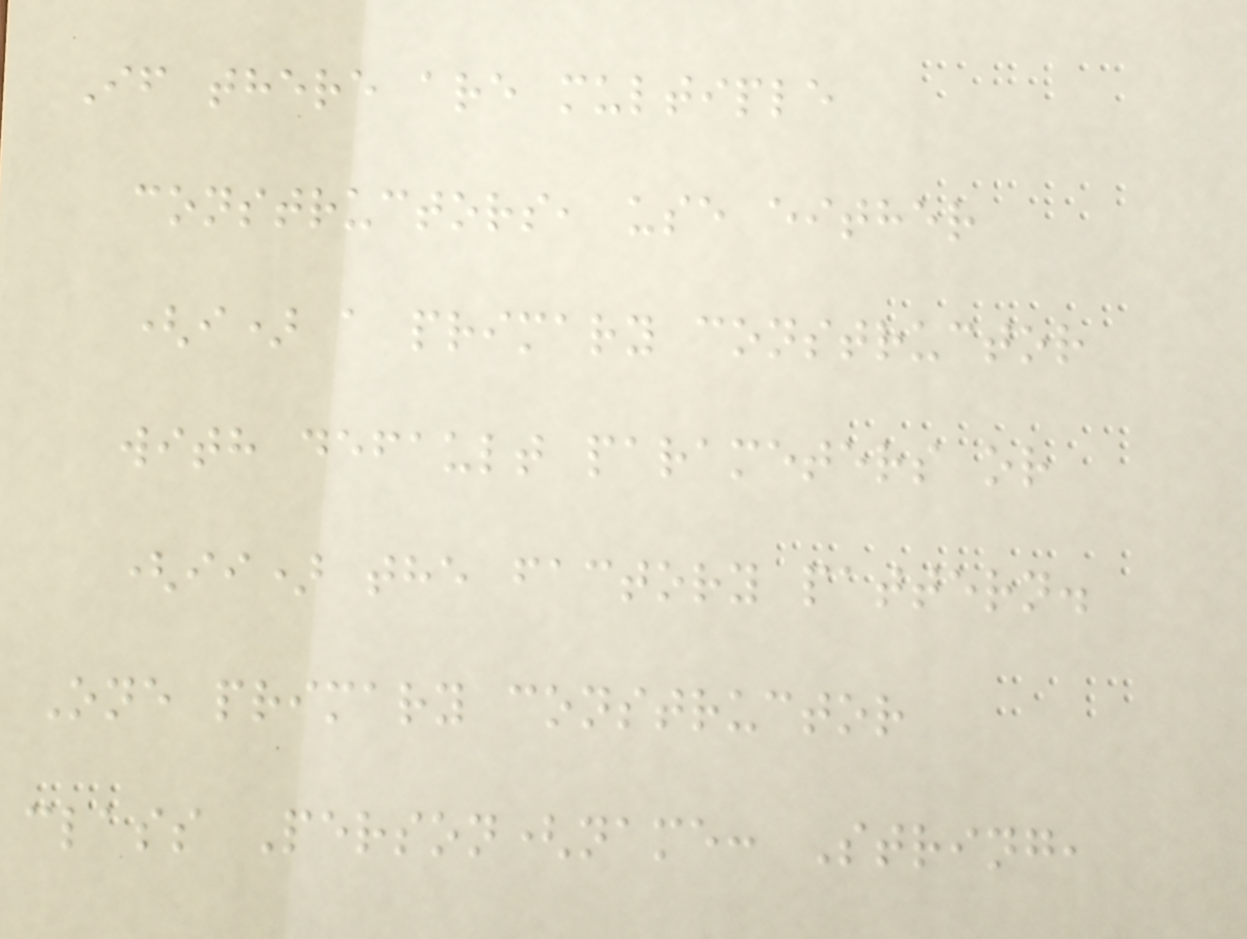If there are multiple
constructors, use either
(i) a primary constructor
with default parameters or
(ii) the factory pattern.
One primary constructor
class Person(name: String,
